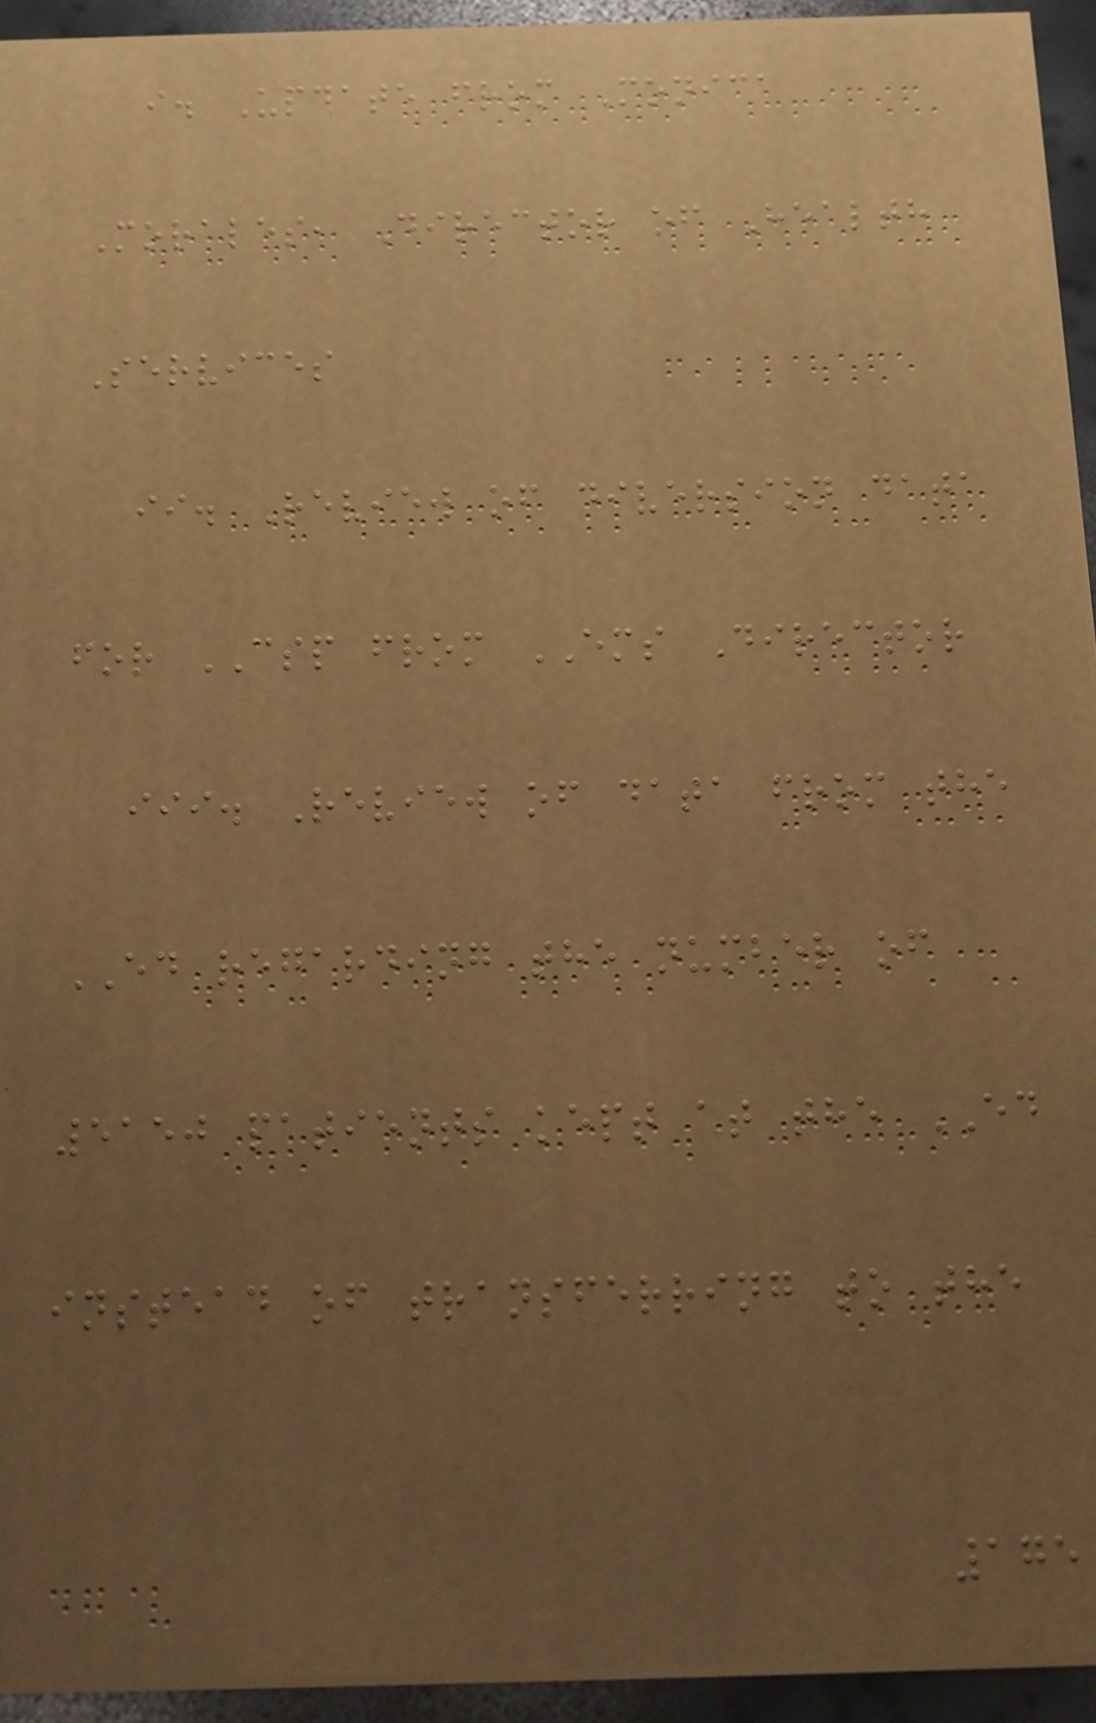i. Update from Monica
Morales, Director of Health
Services
ii. Review of diversion data
for CSP from EMS Director
iii. Review of data from the
ED regarding the number of
5150 patients kept at the ED
instead of transferring to the
175
